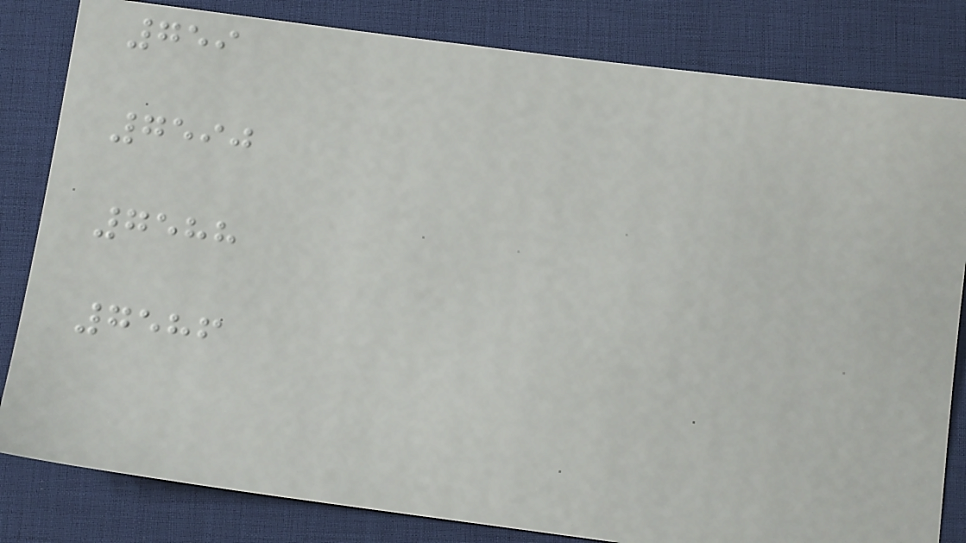759
7590
7588
7586
